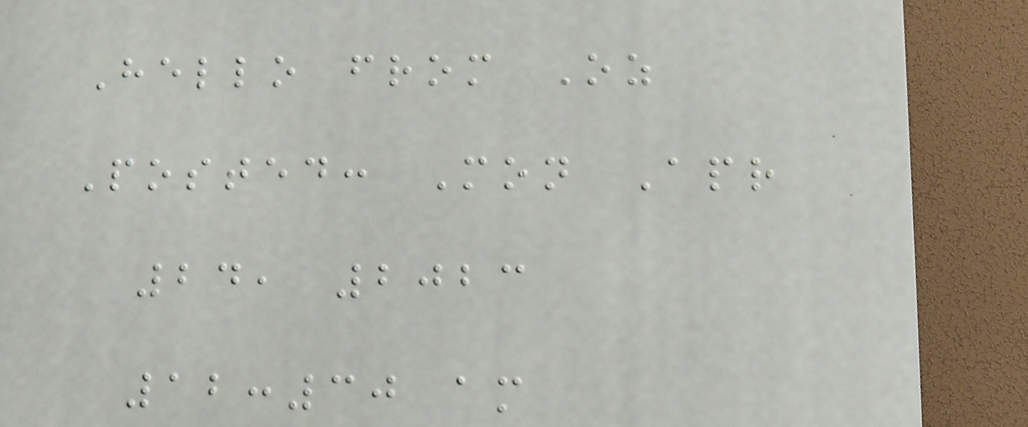Hello from Oz
Posted: Mon Apr
24, 2023
12:30 am
